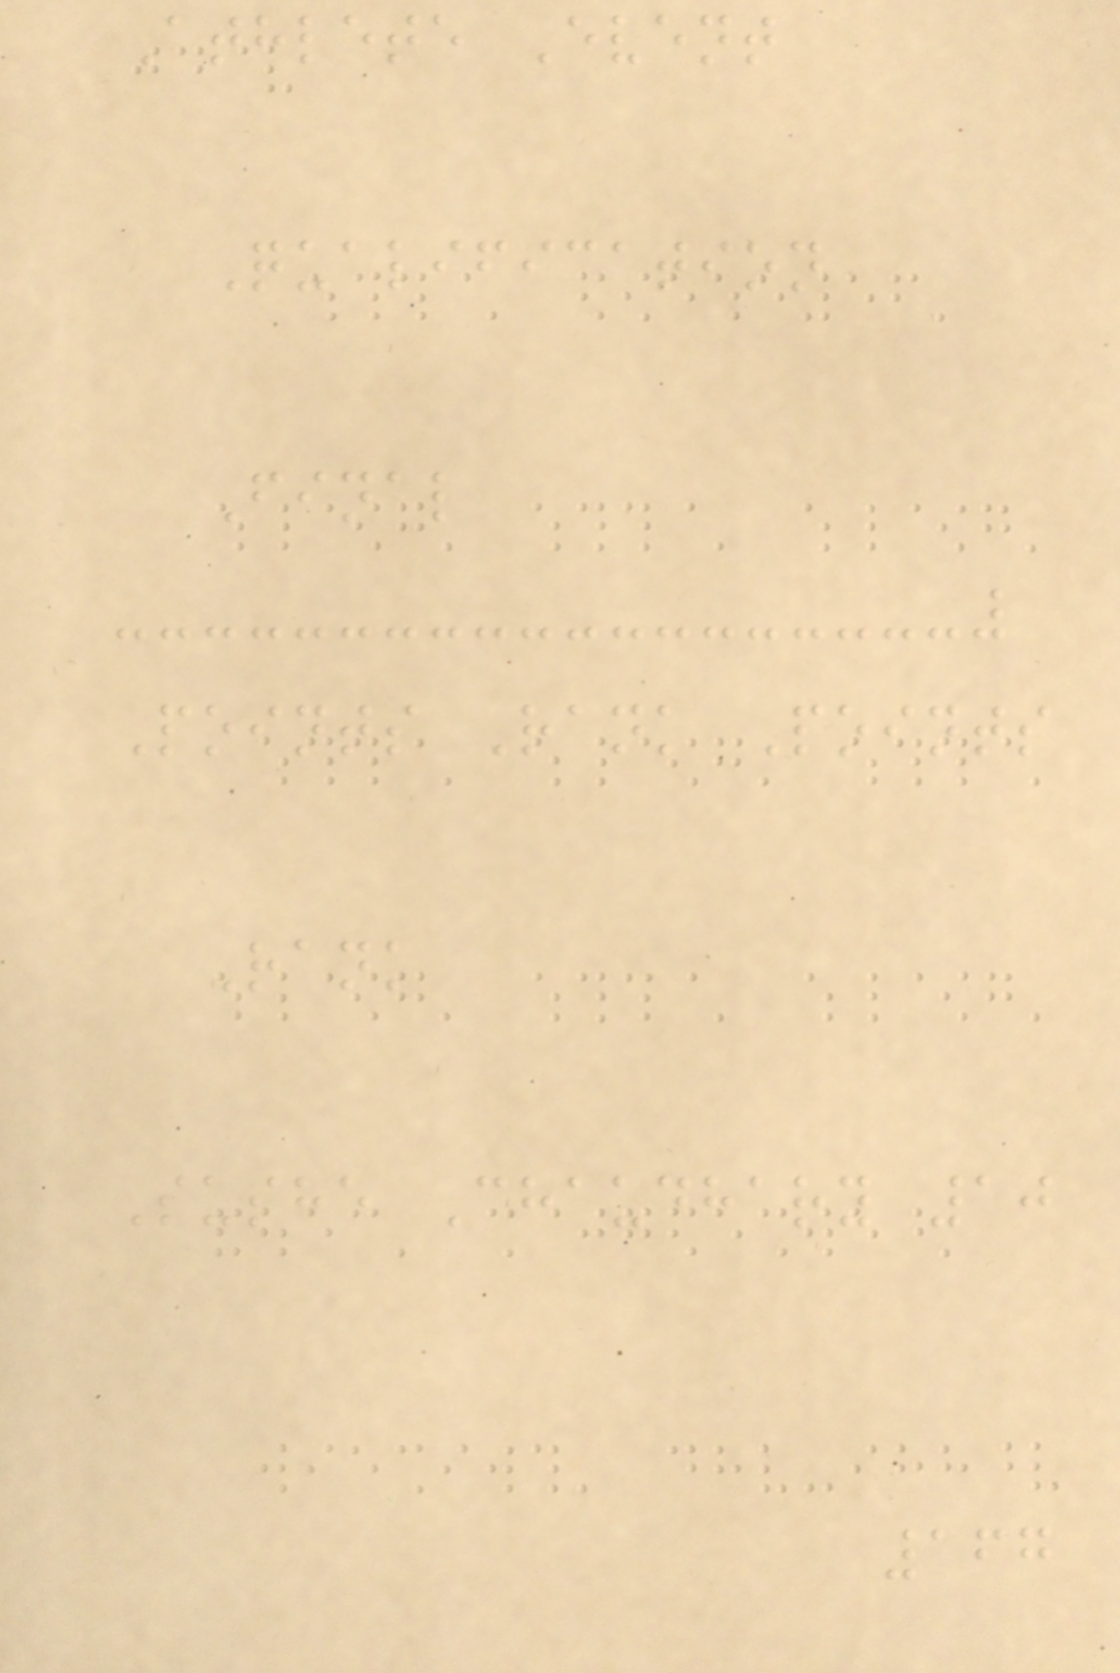Athlete Event
Qualification
Final
Points Rank Points
Rank
Sushe Chaudhary 10
167
